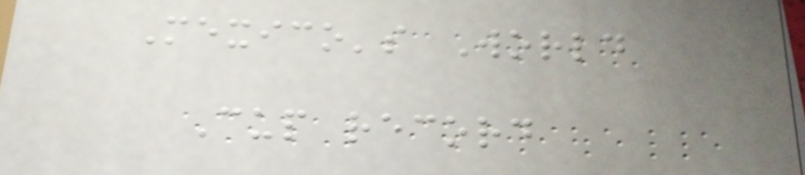Mexico's World
Cup record
